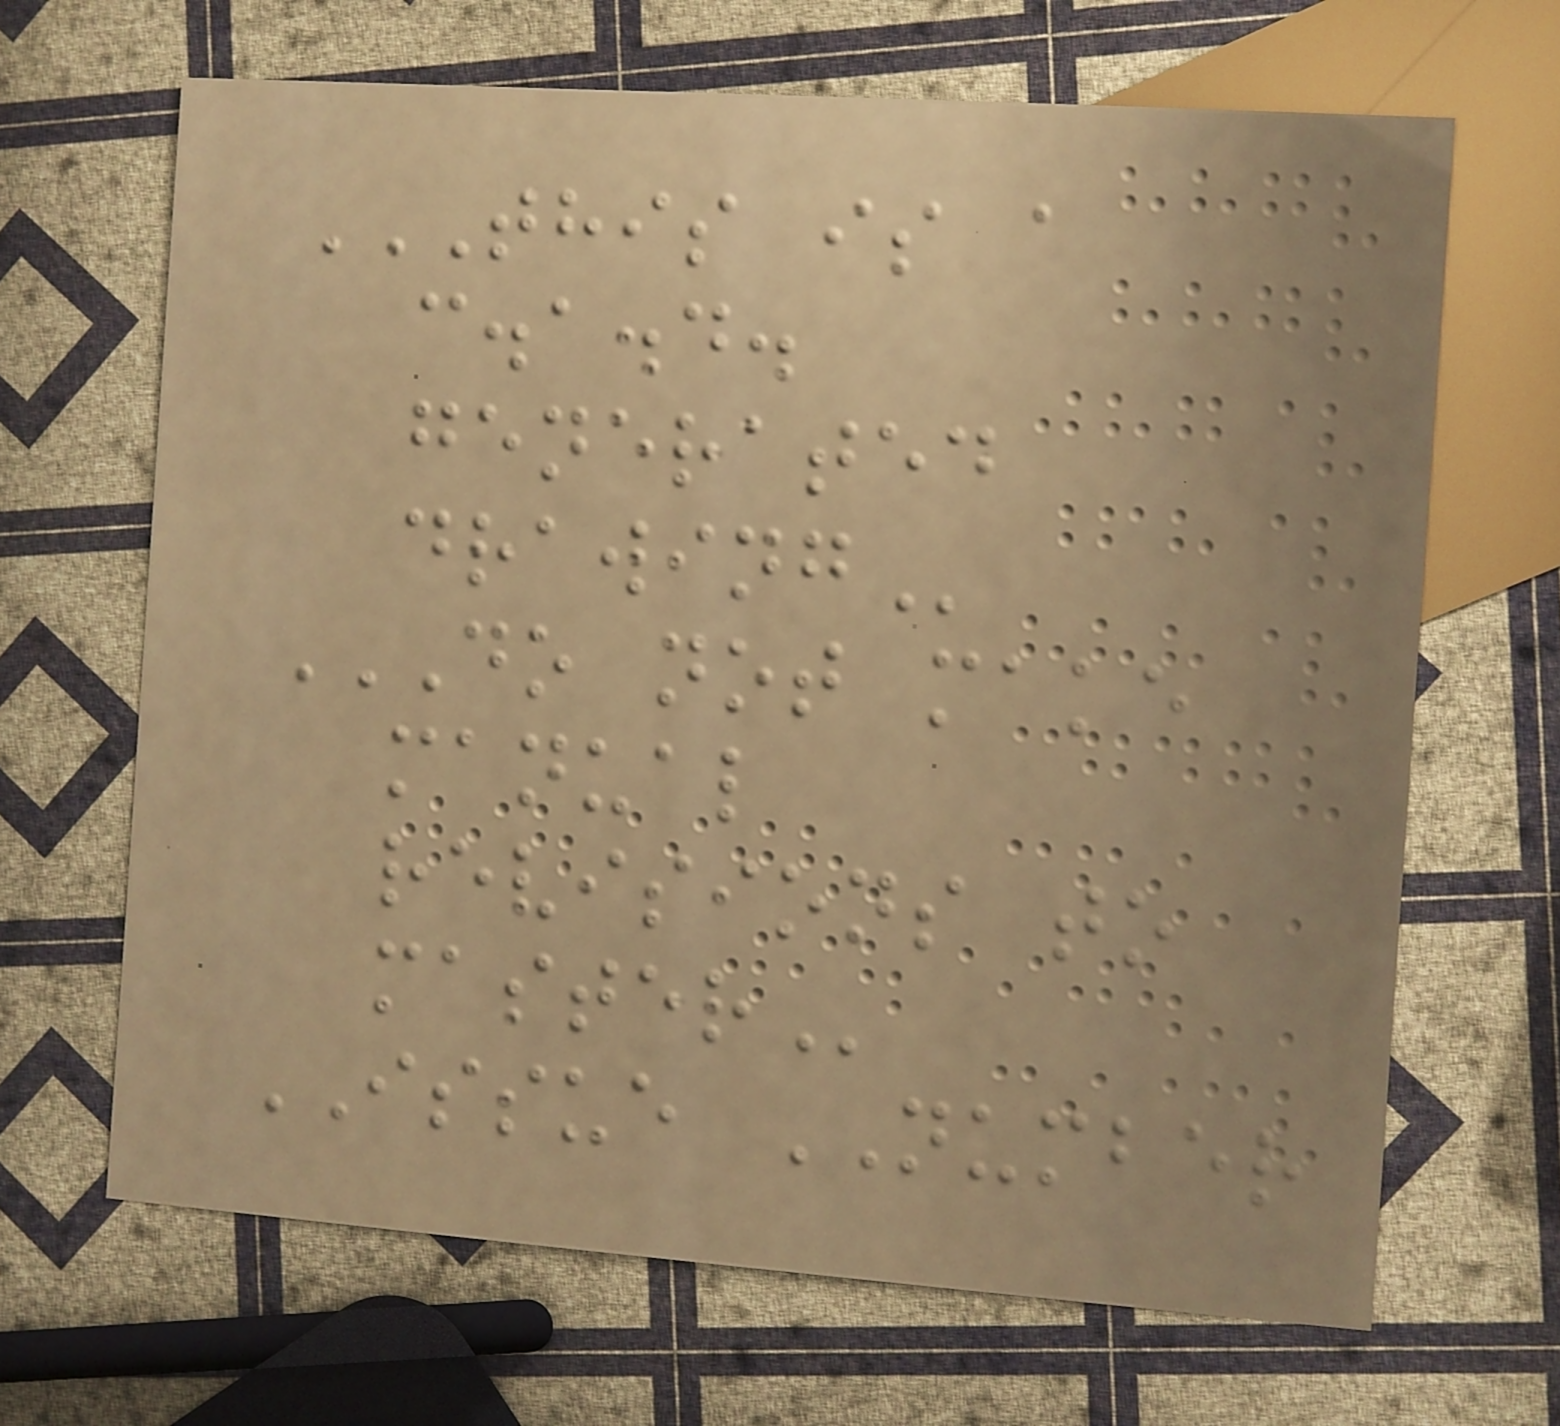THIS IS A
C.A.D.
GENERATED
DRAWING
DO NOT MAKE
MANUAL
REVISIONS TO
MASTER
ISSUE NUMBER
